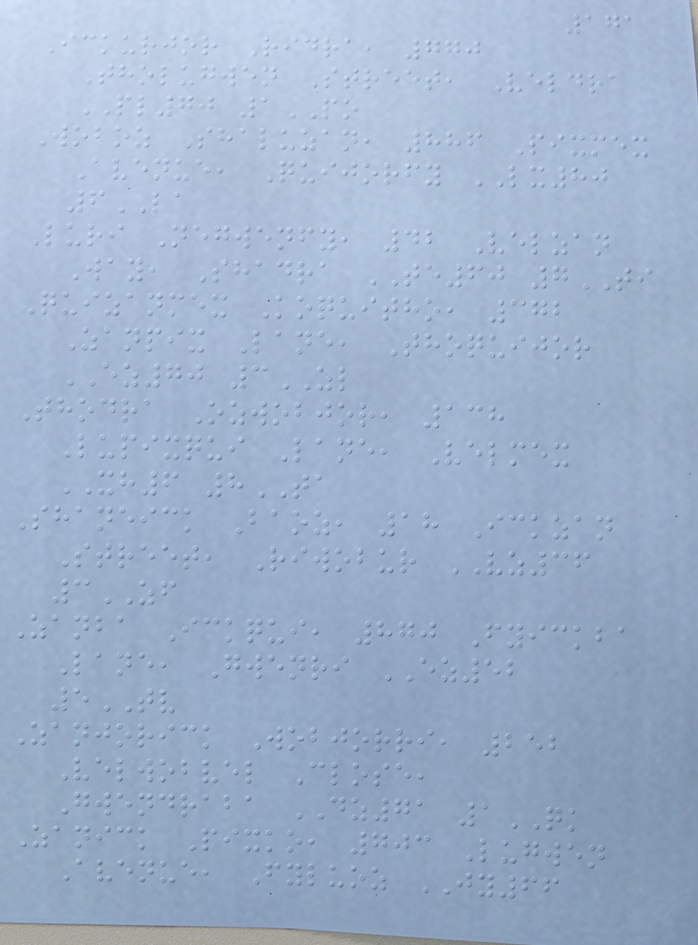171
Ickurjor Ridra, 770
Tholugwen Street, Veldra
PL70 1PO
Woboz Shaluzan, 886 Pixmex
Avenue, Quijorfy LX80
6LA
Luri Negwenfy, 42 Velzan
Way, Shadra TE60 7TI
Quizanmex Koquitho, 372
Zanpix Lane, Thoquijor
EZ70 3ZL
Thodra Ozwobjor, 138
Lupixqui Lane, Velmex
XH6 8TA
Shaneick Baoz, 18 Ickzan
Street, Riwobur VZ36
3ZF
Zanba Ickqui, 870 Fyickba
Lane, Gwenri EZ52
5TV
Zanjorick Wobjorri, 252
Velwobvel Close,
Gwendraba DZ71 1QK
Zanick Pixko, 703 Lugwen
Avenue, Fyluoz JY66
